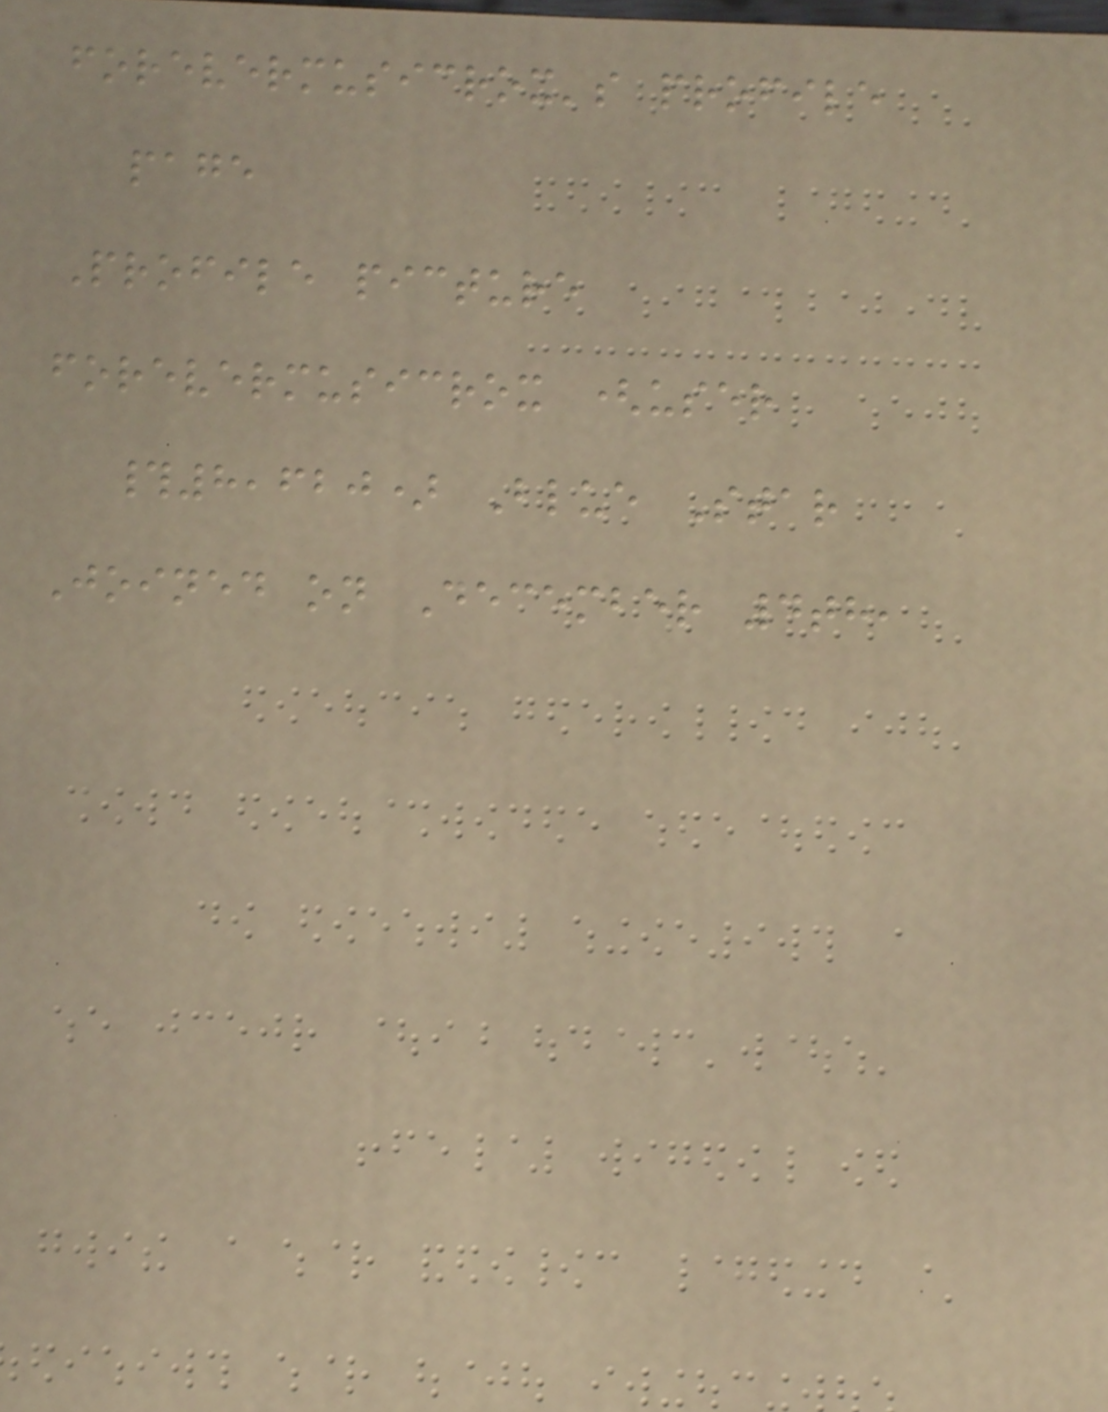forevermusicrox's profile
page
Profile picture
forevermusicrox (user
#8,620) Blue Star
Joined on December 4th,
